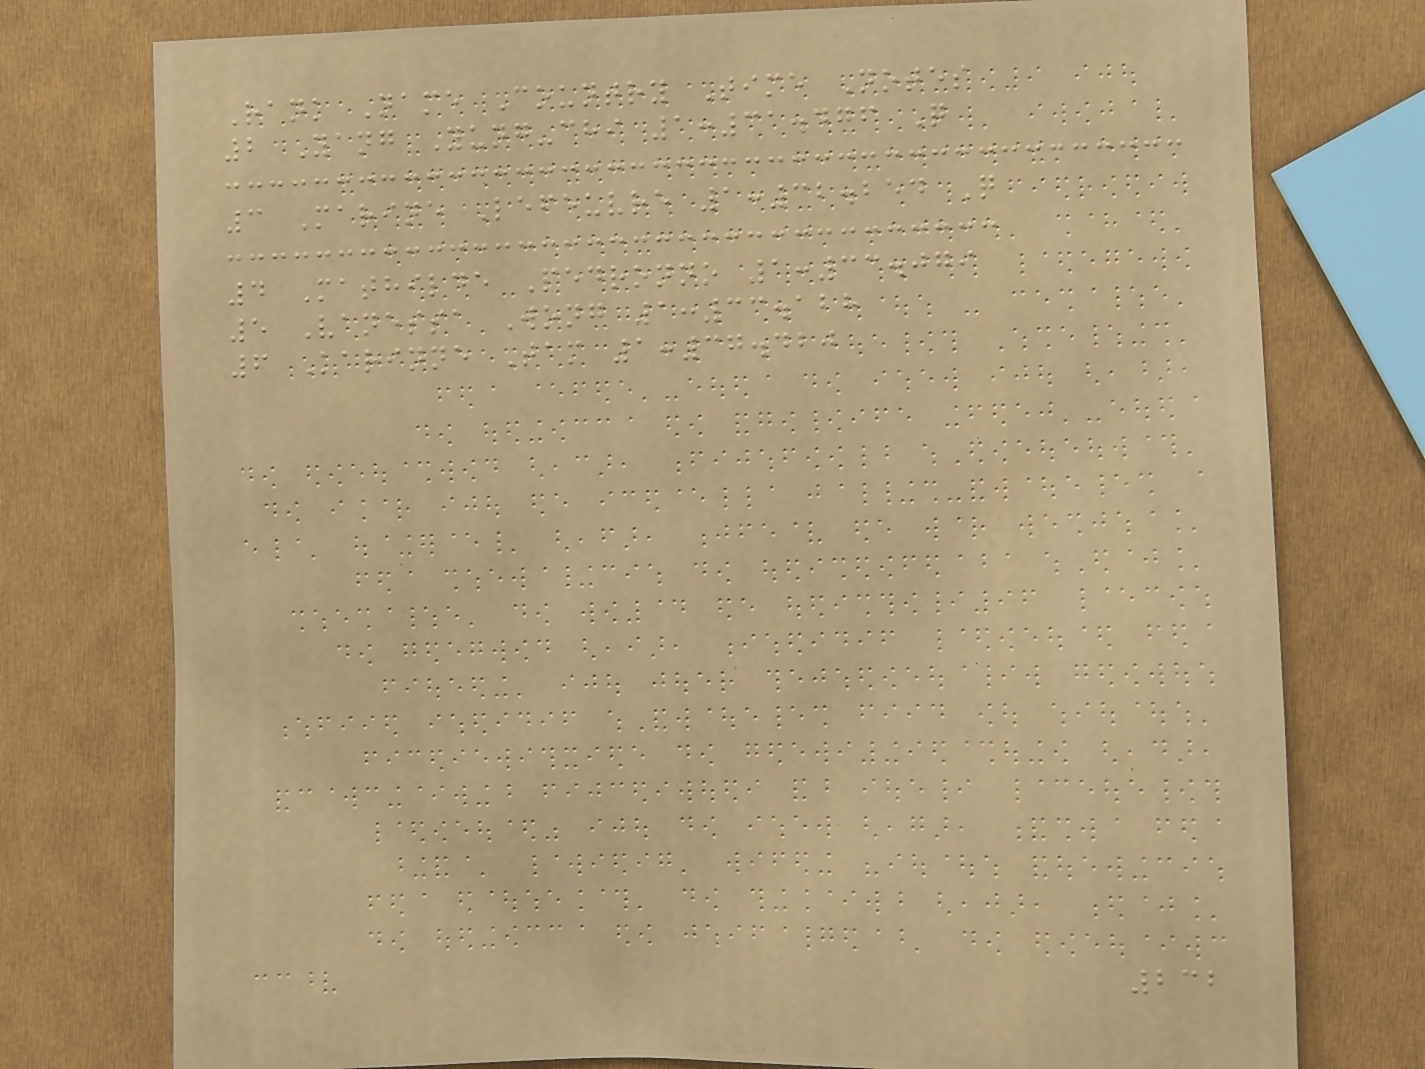Rank Name Country Time Notes
2 Yang Yung-chi 1:31.476 Q
3 Marine Lefeuvre 1:32.254 Q
4 Mathilde Pedronno 1:33.079
5 Vanessa Wong 1:33.128
6 Karinne Tam 1:37.420
232
